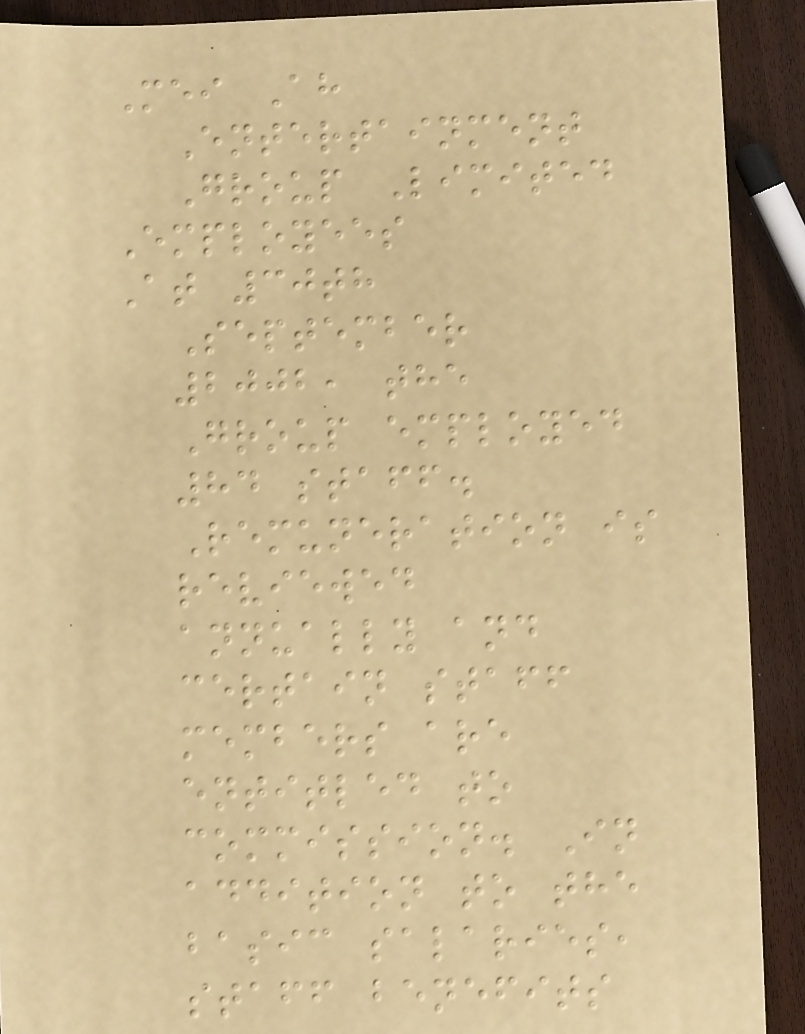Mei Ah
Entertainment
Group Limited
Employees
At 30th
September
2002, the
Group employed
84 staff.
Remuneration is
reviewed
annually and
certain staff
members are
entitled to
commission. In
addition to the
basic salaries,
staff benefits
